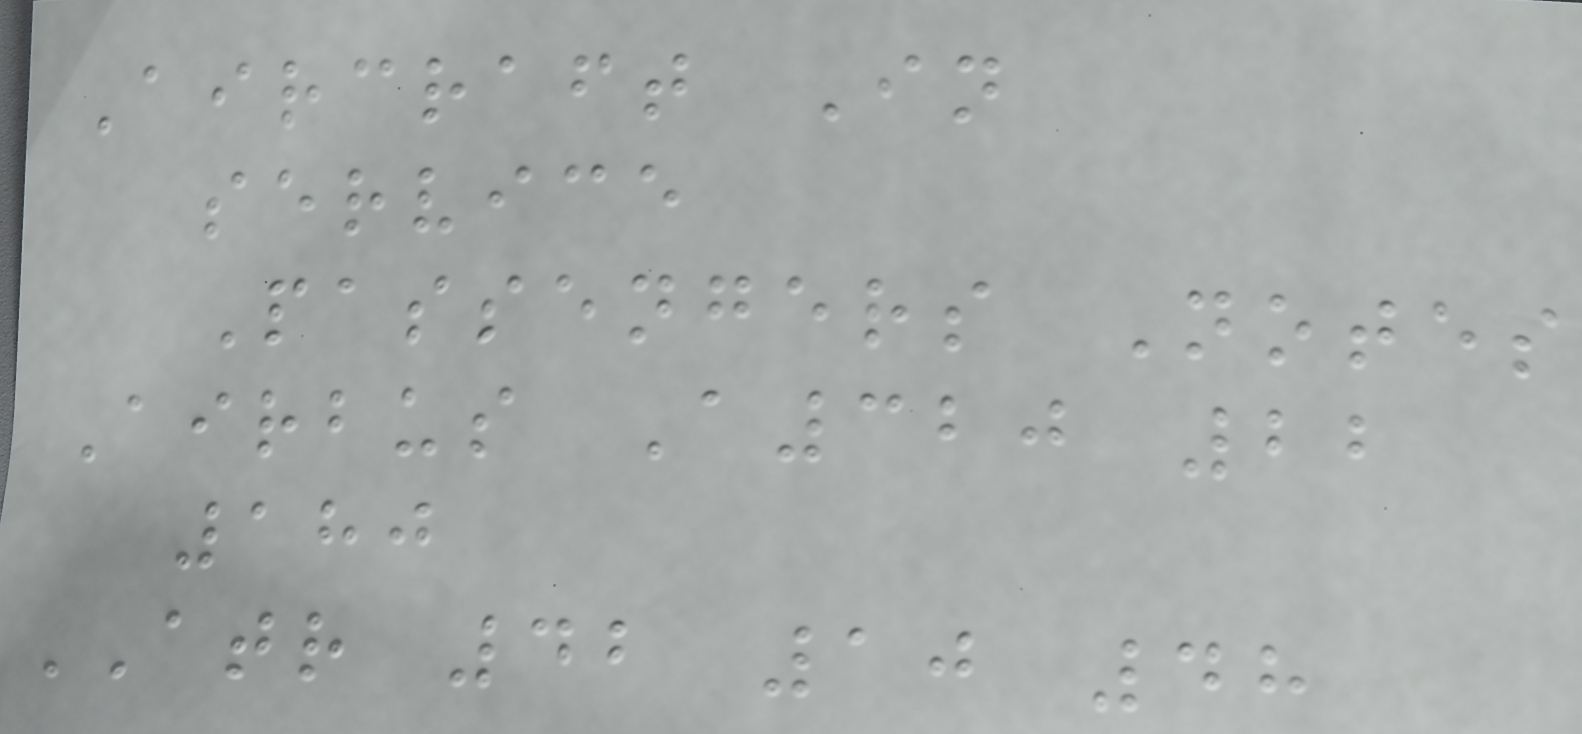Aircraft In
service
Passengers Notes
Airbus A320 22
180
ATR 42 10 48
